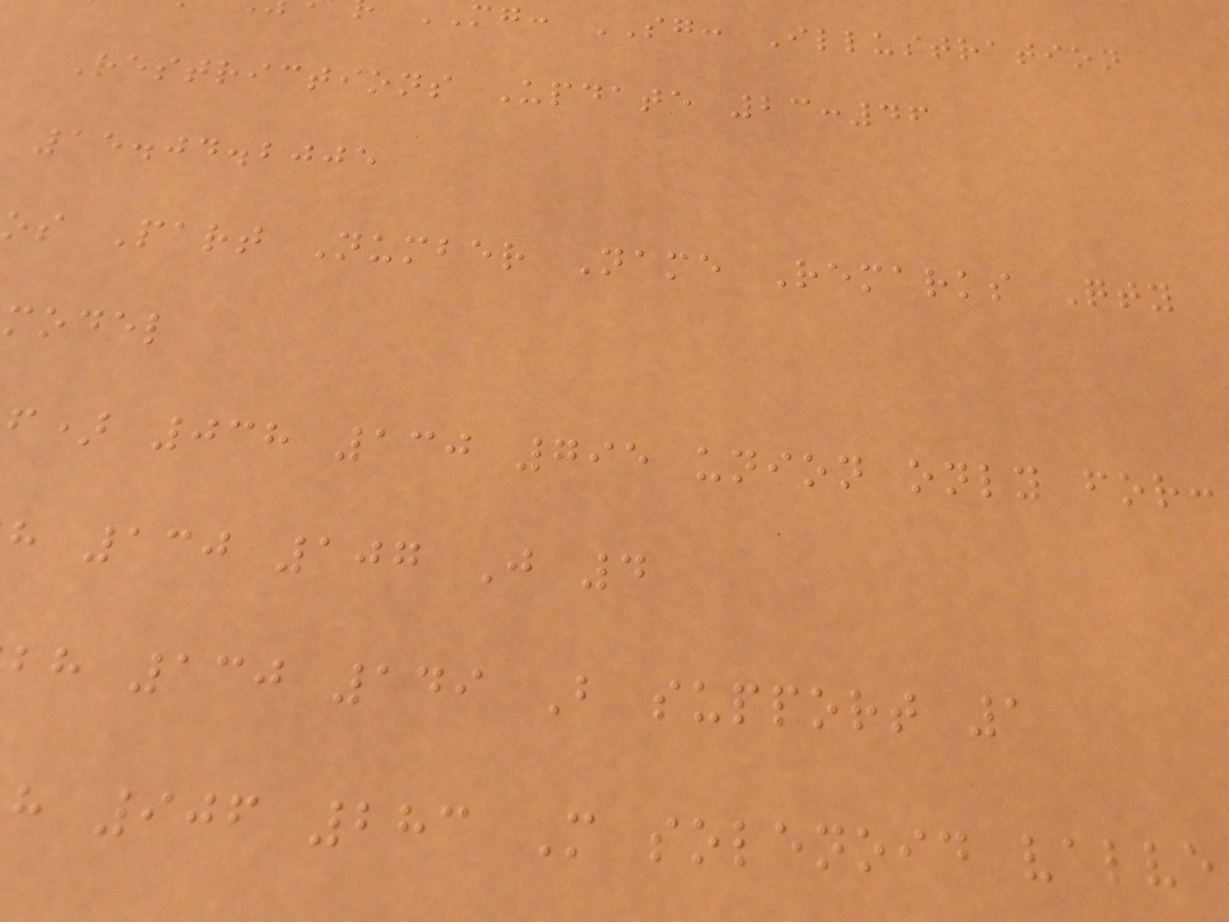mg: SG: Illustration
Restrictions Update 23:46
15.04.2005
os Part Number Name Remarks Qty
model
f) 038 130 795 union only for:
h 130 107 J 4
bh 130 149 B support 1
h 906 283 M solenoid valve
